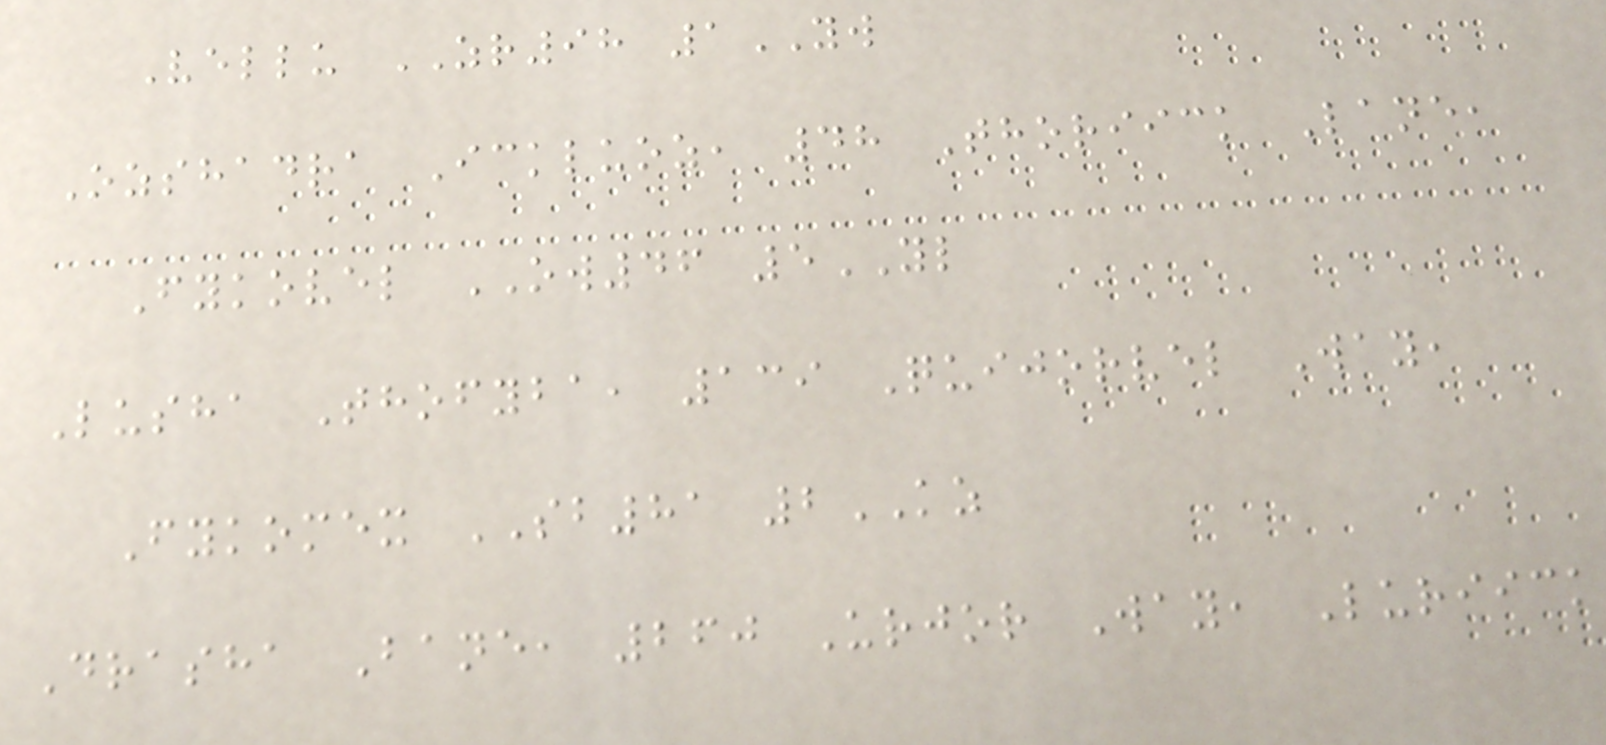Vellu ZR98 1YW
Ozshadra Ickluoz, 48 Thoriick Lane,
Fykovel OW46 5YL
Lusha Thofyba, 139 Quijorvel Way,
Fykomex SB81 2KZ
Drasha Bane, 260 Urjor Way, Luriick
